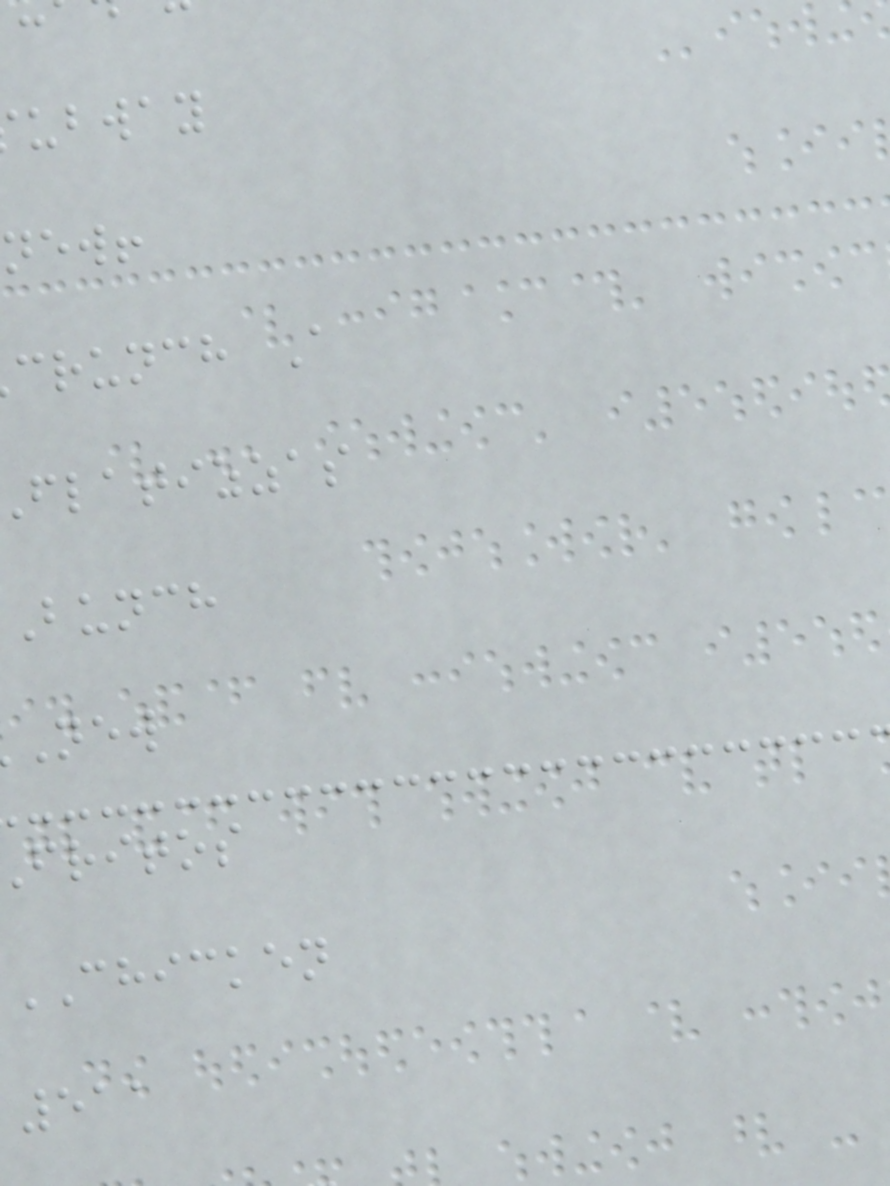ubway
new!
crunch A
flatizzas
bunch
fritos
CHICKEN
511
